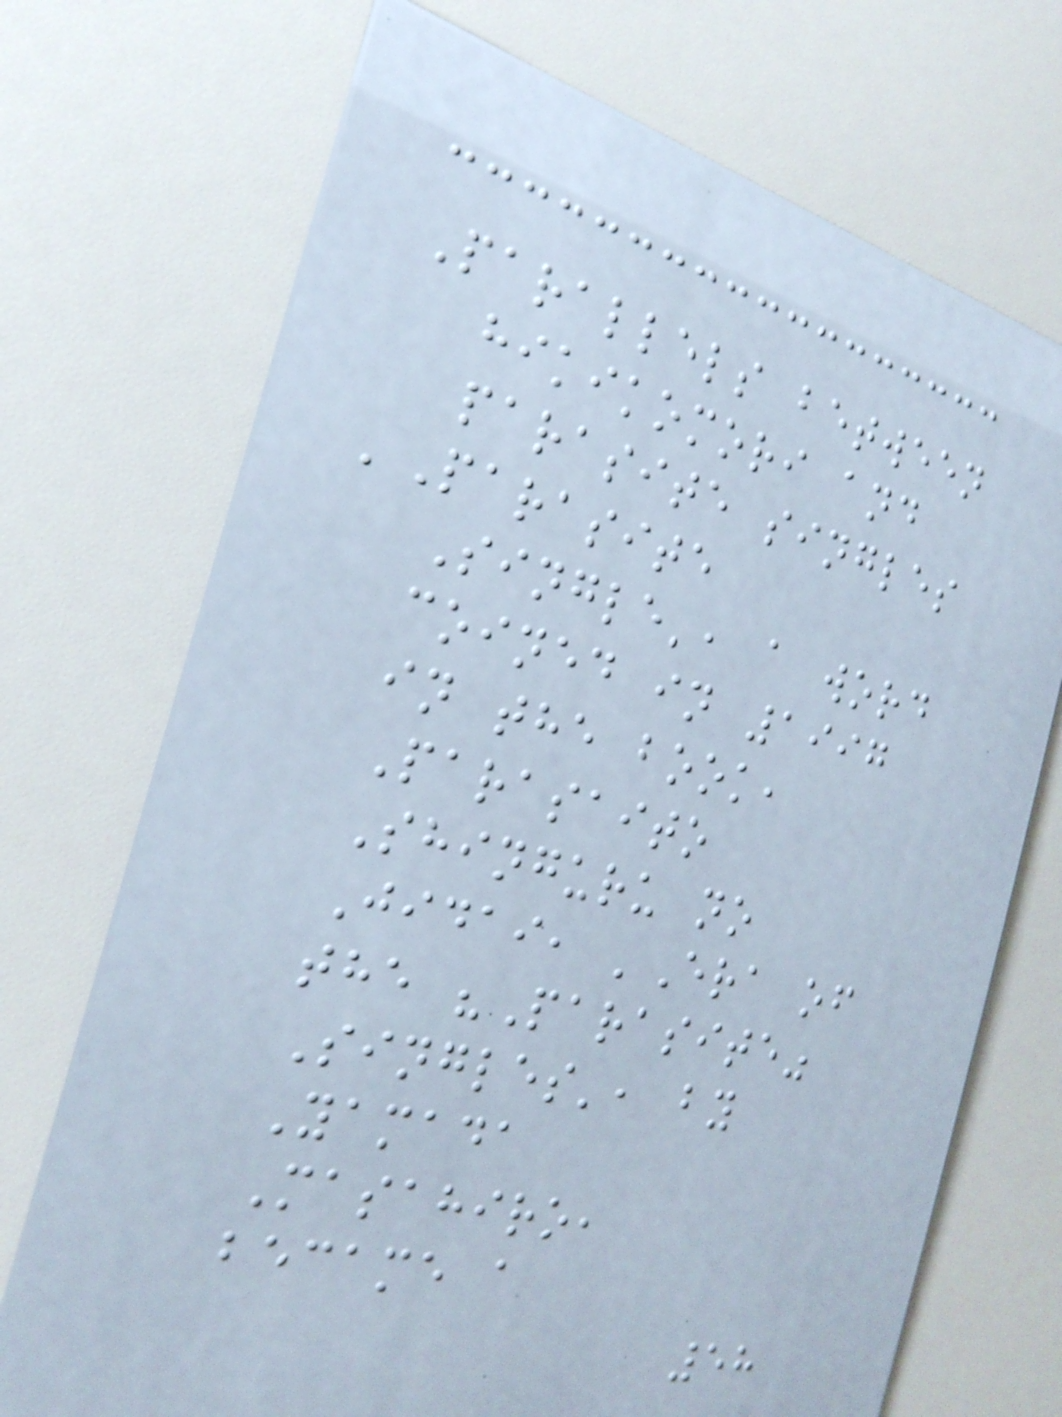Parallels between
hikikomori and
parasite singles
'Parasite
Single', a word
coined in 1997
in the book,
Parasaito
Shinguru no
Jidai, 'Era of
the "Parasite"
Singles', by
Yamada
Masahiro,
became a
58
